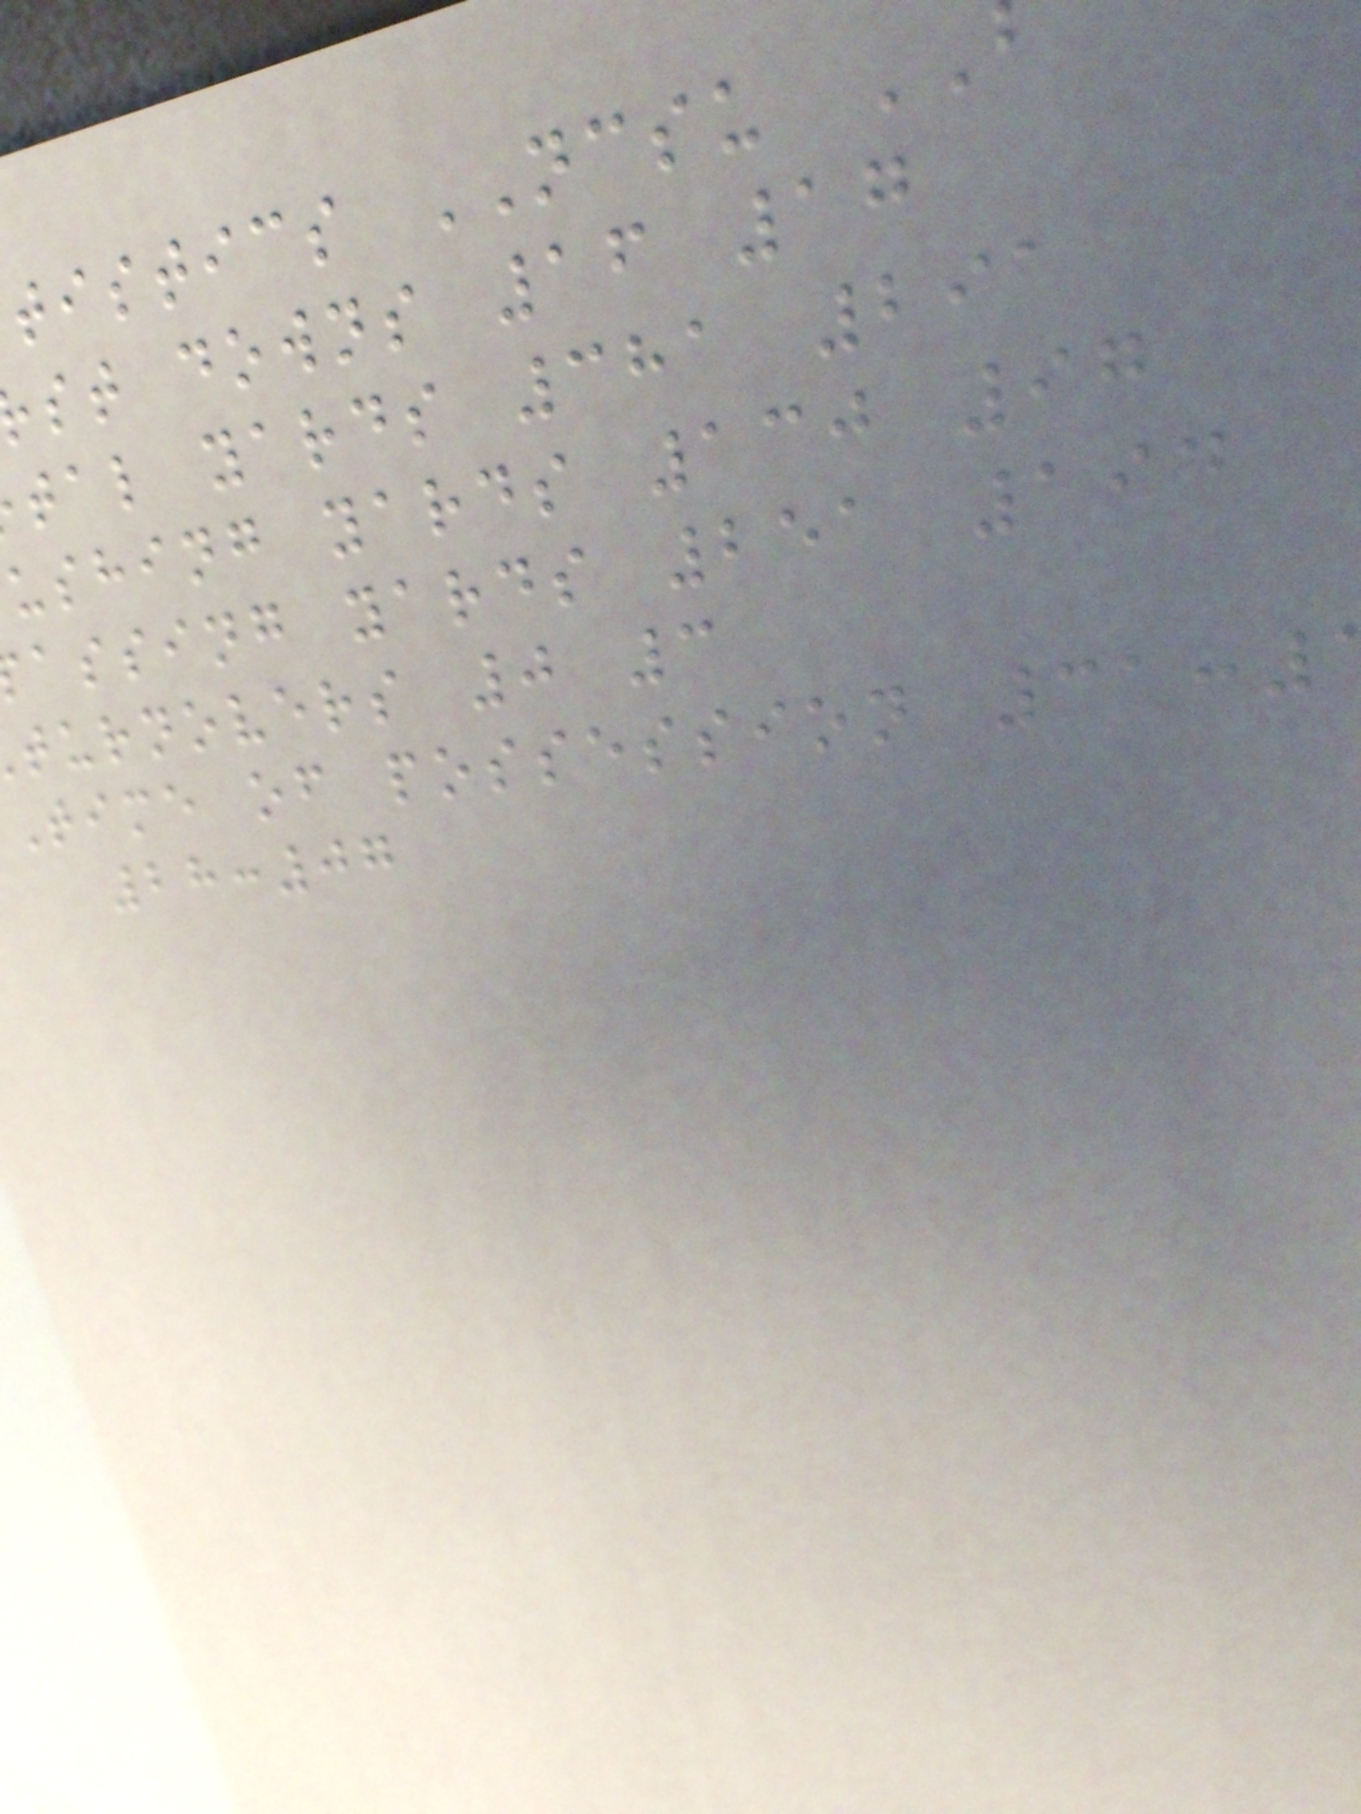tistics NCSU
st downs 16 17
tal yards 381 291
ushing yards 130 97
assing yards 251 194
turnovers 0 3
Time of possession 31:
28:07
